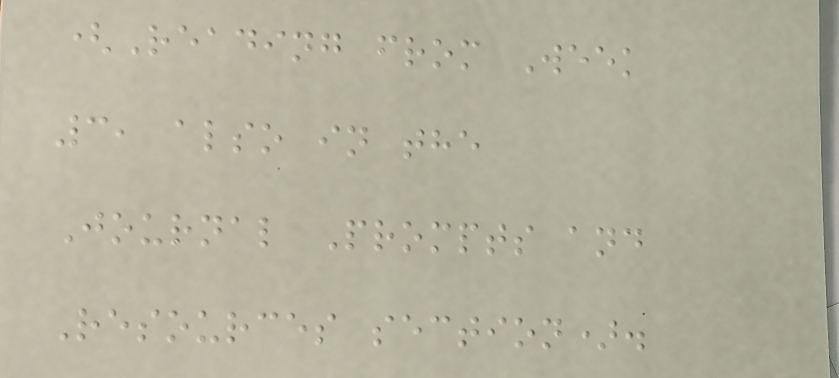(Reading from Week
3, also in the
Journal Prompts and
Resources section).
